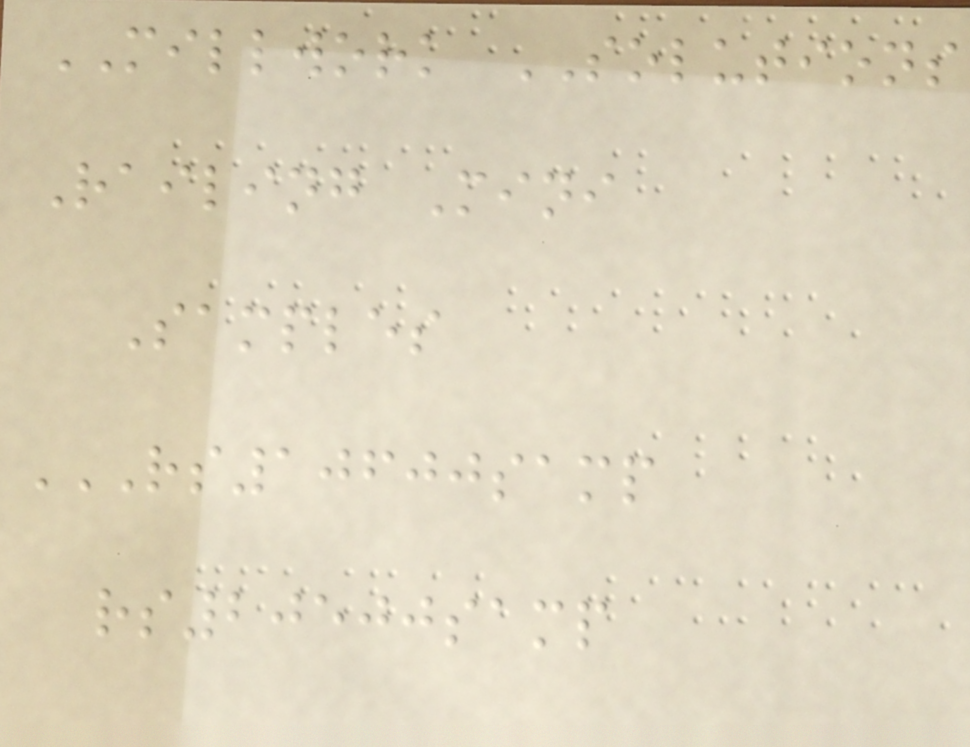MILLWORK SOLUTIONS
Railing Mini
Samples
RS10600SAMP
RS20500SAMP
